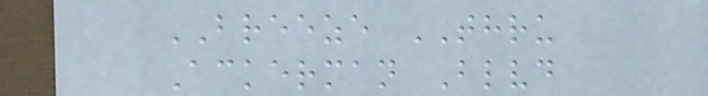BREEZE THRU
Ackerman Blvd
